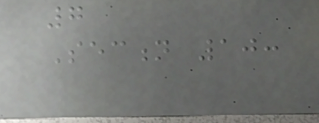7
Section 10:
